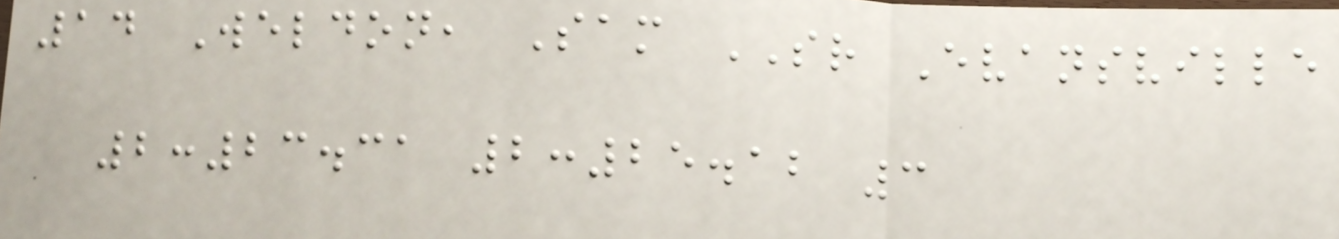14 Weldon, Sam SR Evansville
2:23.31 2:25.12 3
